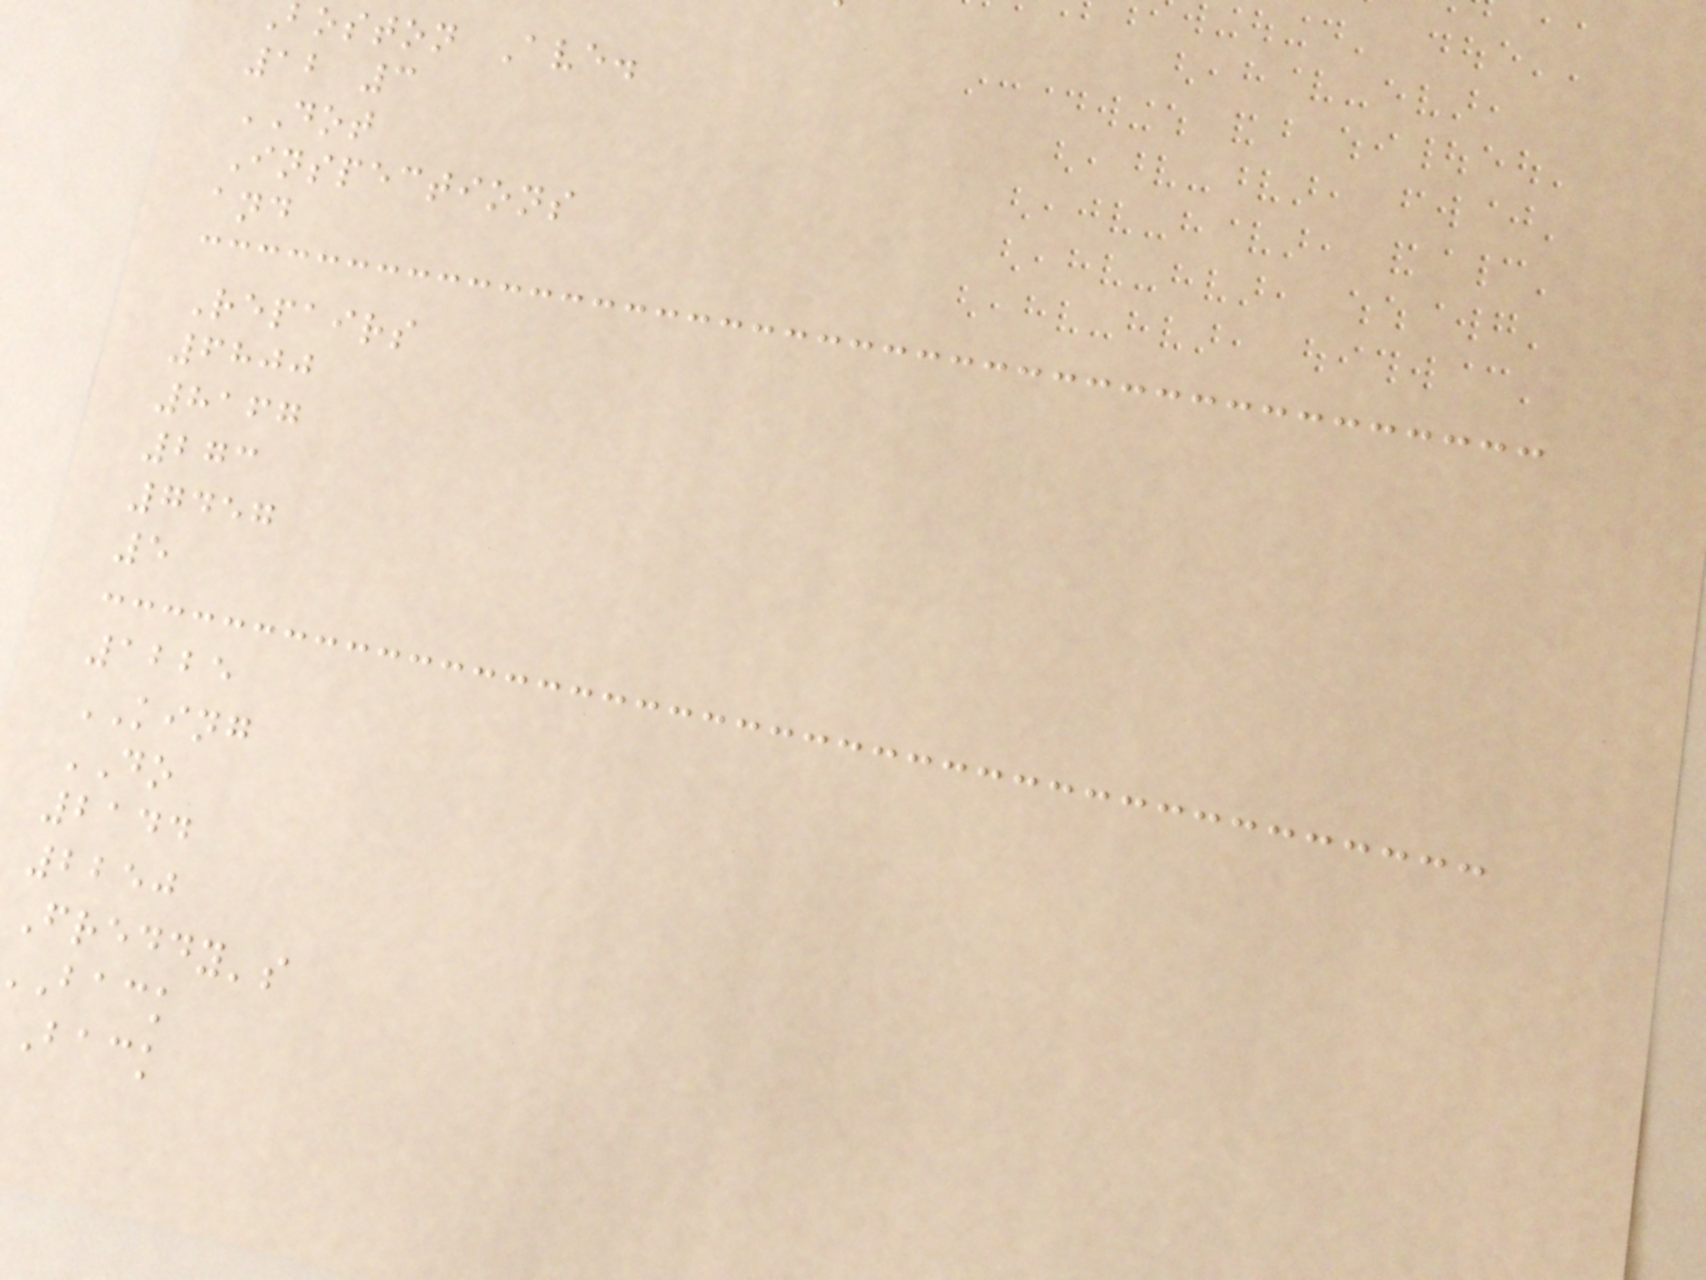boston Ave.
12 3
DOT
Inspections
and
Repairs
6800
8167
273
7457
5
1225
KING
DO
2144
2250
Freddy's
back
back
